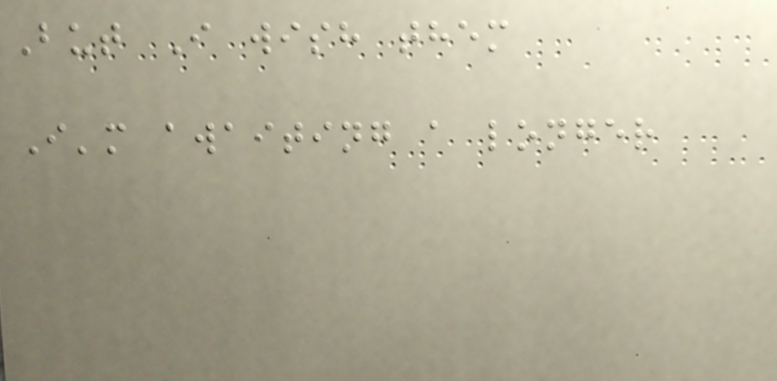But I wish them
I'm awaiting a longer
